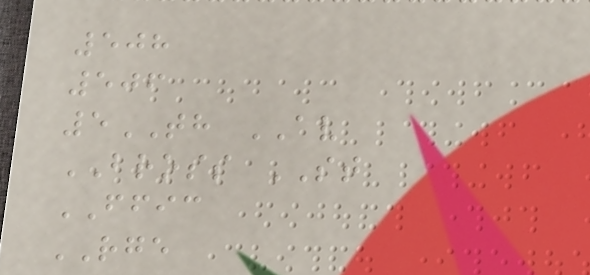508
506
5TH AV
BROSS ST
FFIC
RGE
